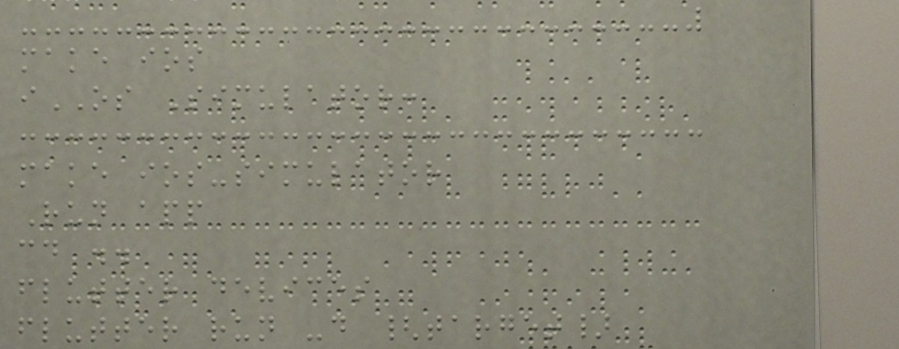make ios
iOS Simulator:
make ios-simulator
Run app
cd ..
flutter devices
flutter run -d {target}
